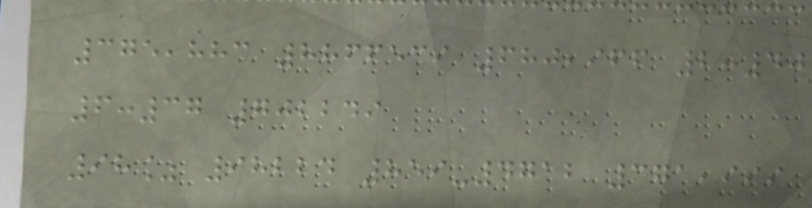375,883 8866539 680,966 2:40
6:37 702249
98% 98224 859-4712 371,999
